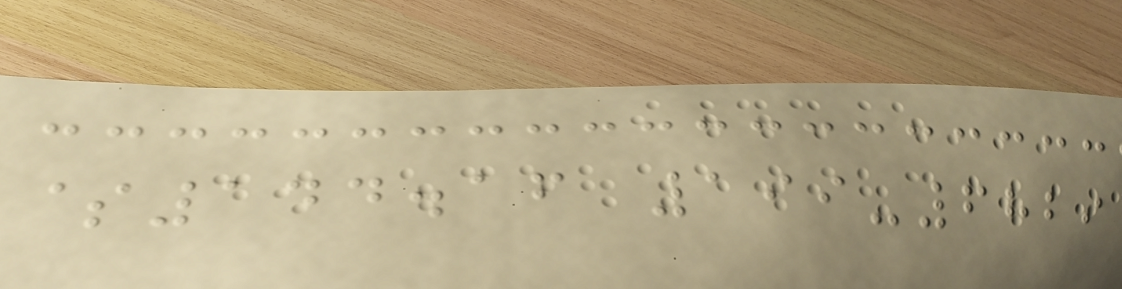$144.16 199-6829
